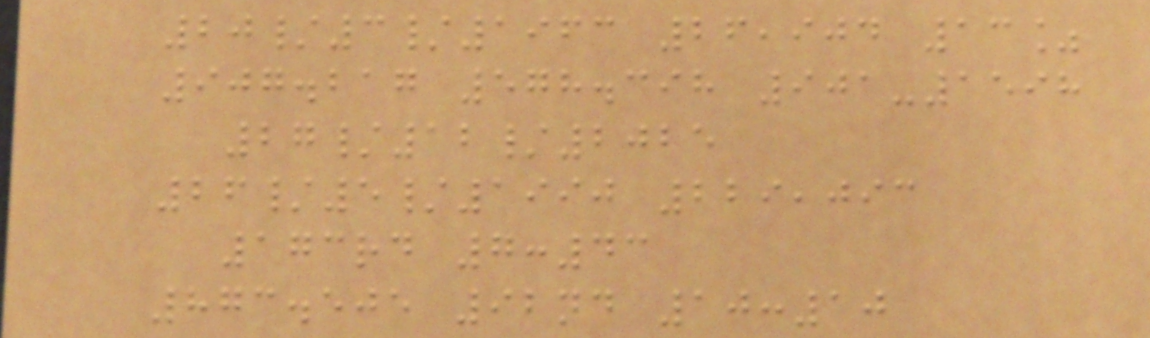20/3/1963 26,904 13%
907.217 578.398 901-1598
27/12/2025
26/5/1990 229,093
173rd 7:43
873.505 92nd 10:10
